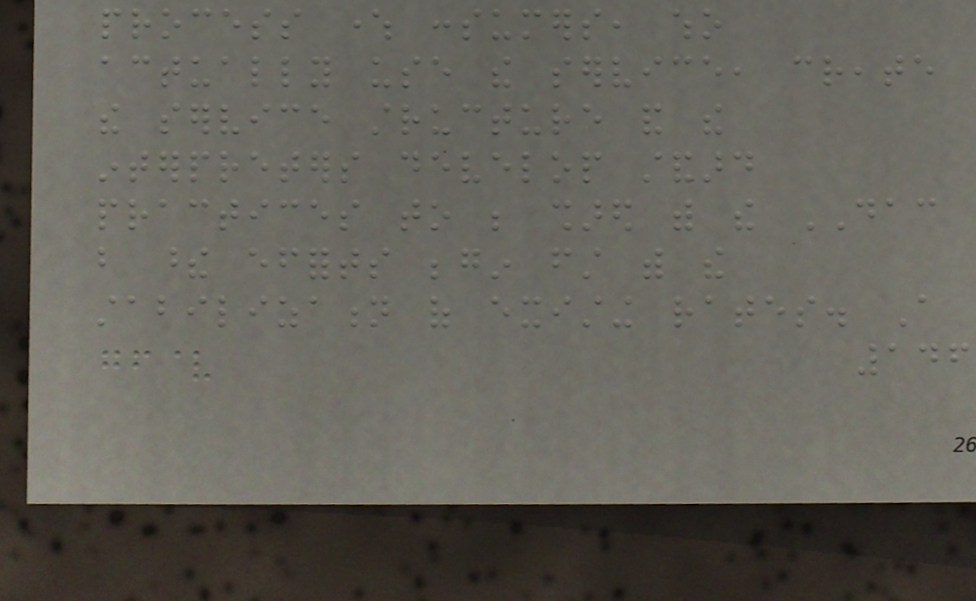process where consumers, who
actually use the service, create
the service structure and the
interpreters develop standard
practices to be shared with the DAC
but these efforts begin first with the
stabilization of existing rates. A
146
